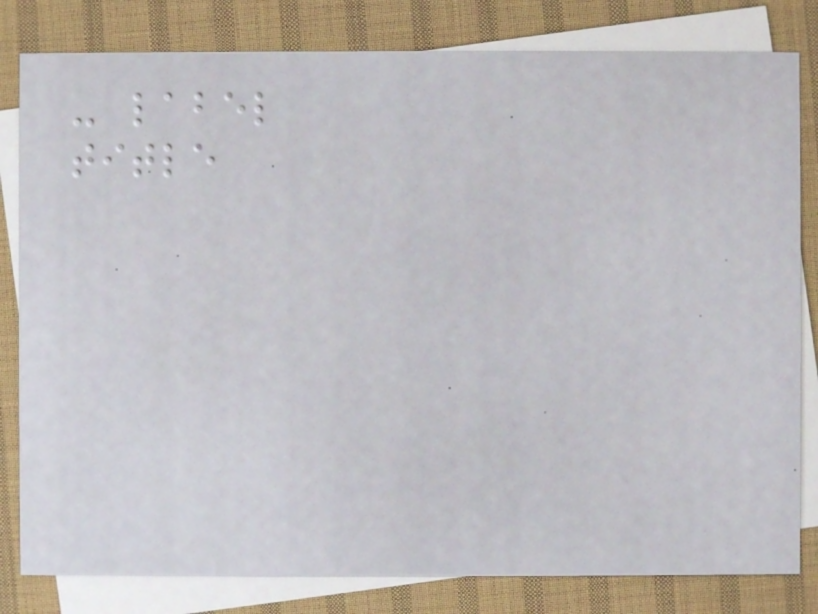- label
title
